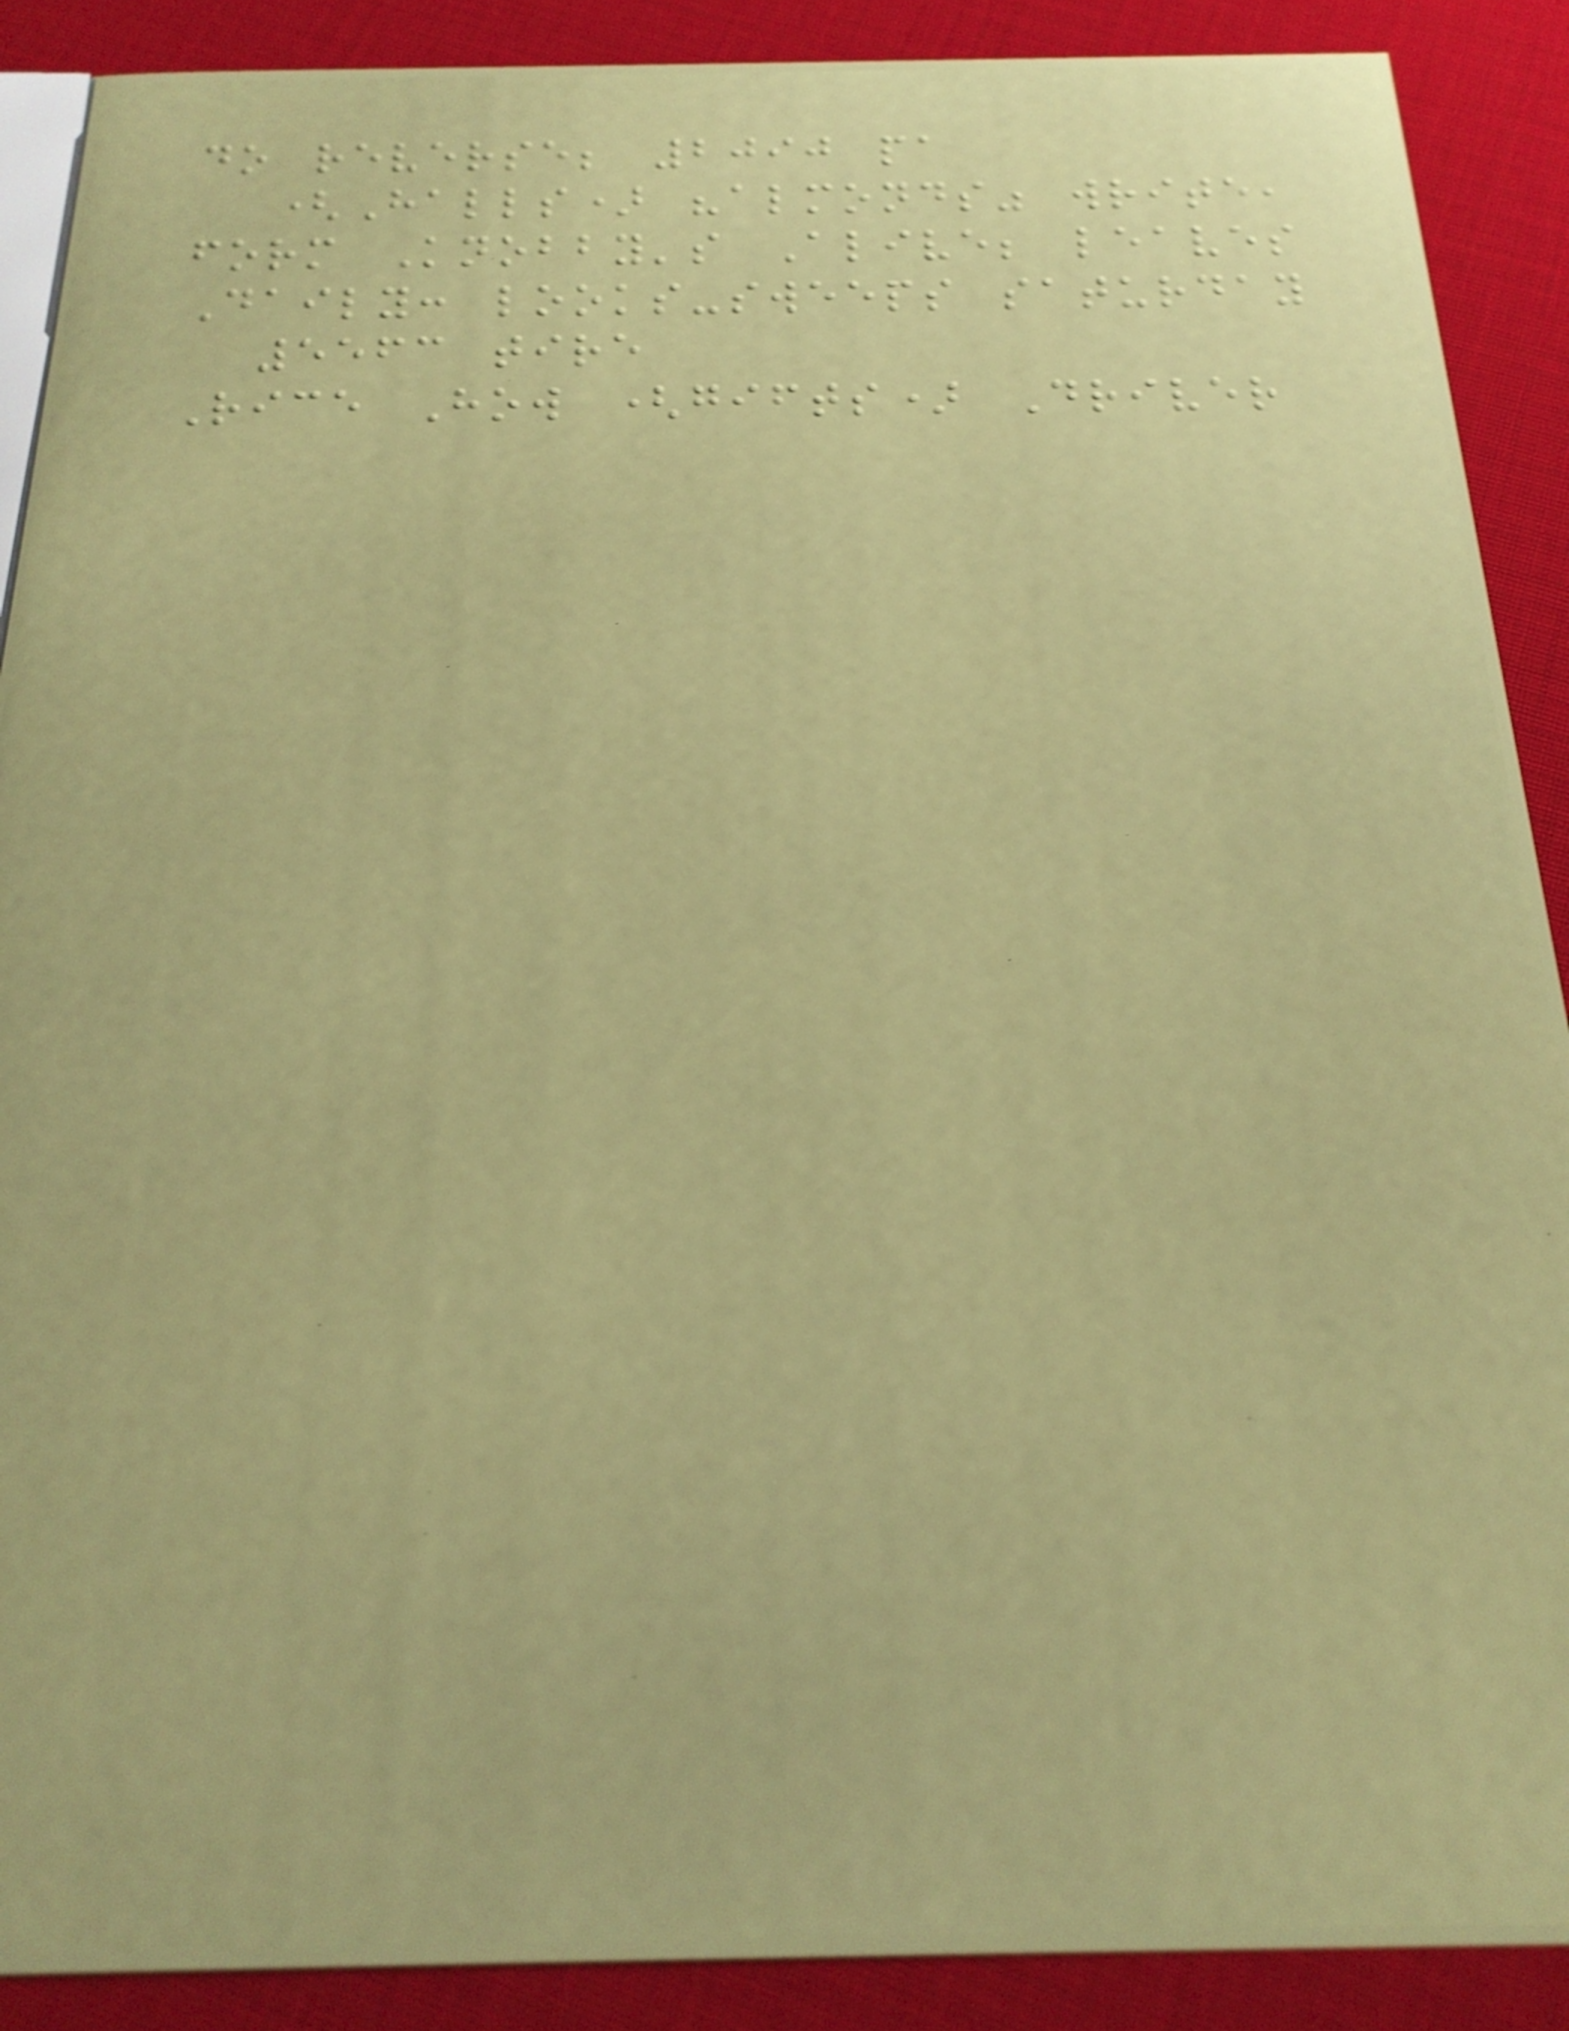do reverse; 2090 pa
(Halls) "almonds" write,
form Knobby's Alive; leaves
Daily: looks-sweeps saturday
5563 tire
Rice How (gifts) Driver
